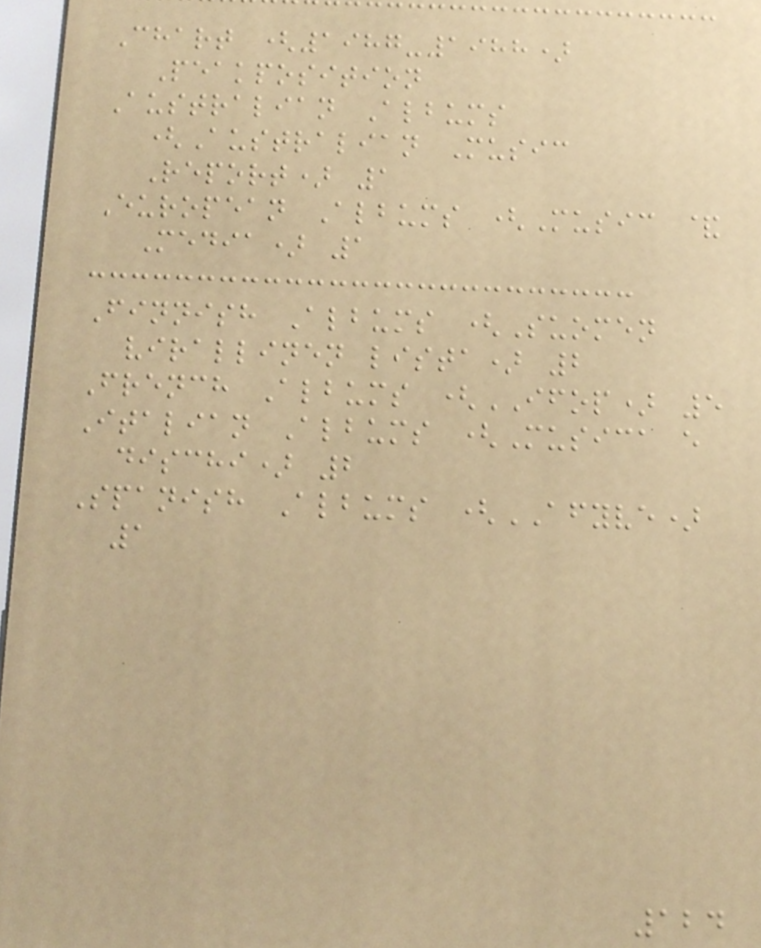Chart (1987-1988)
Peakposition
Australian Albums
(Australian Music
Report) 1
European Albums (Music &
Media) 1
Finnish Albums (Suomen
virallinen lista) 2
French Albums (IFOP) 5
Italian Albums (Musica e
dischi) 2
Spanish Albums (AFYVE)
1
124
